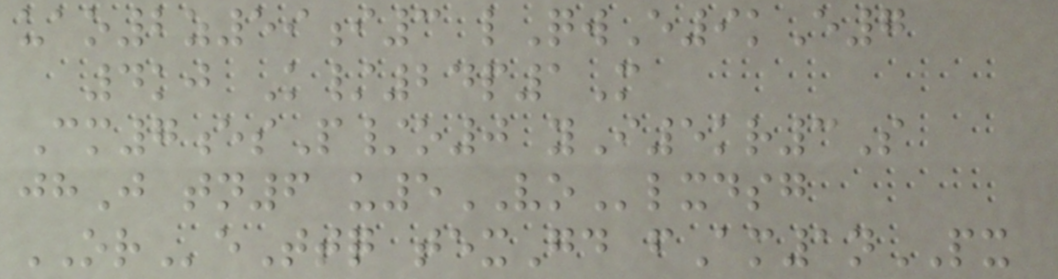uao2z59i3 lQwE9kE7
4kj K/24p1M
Cm7esP/o0 yI5kr3S
jhJ tn6 u5VOlxdsg
OReTtq texGd fAm1nPX
